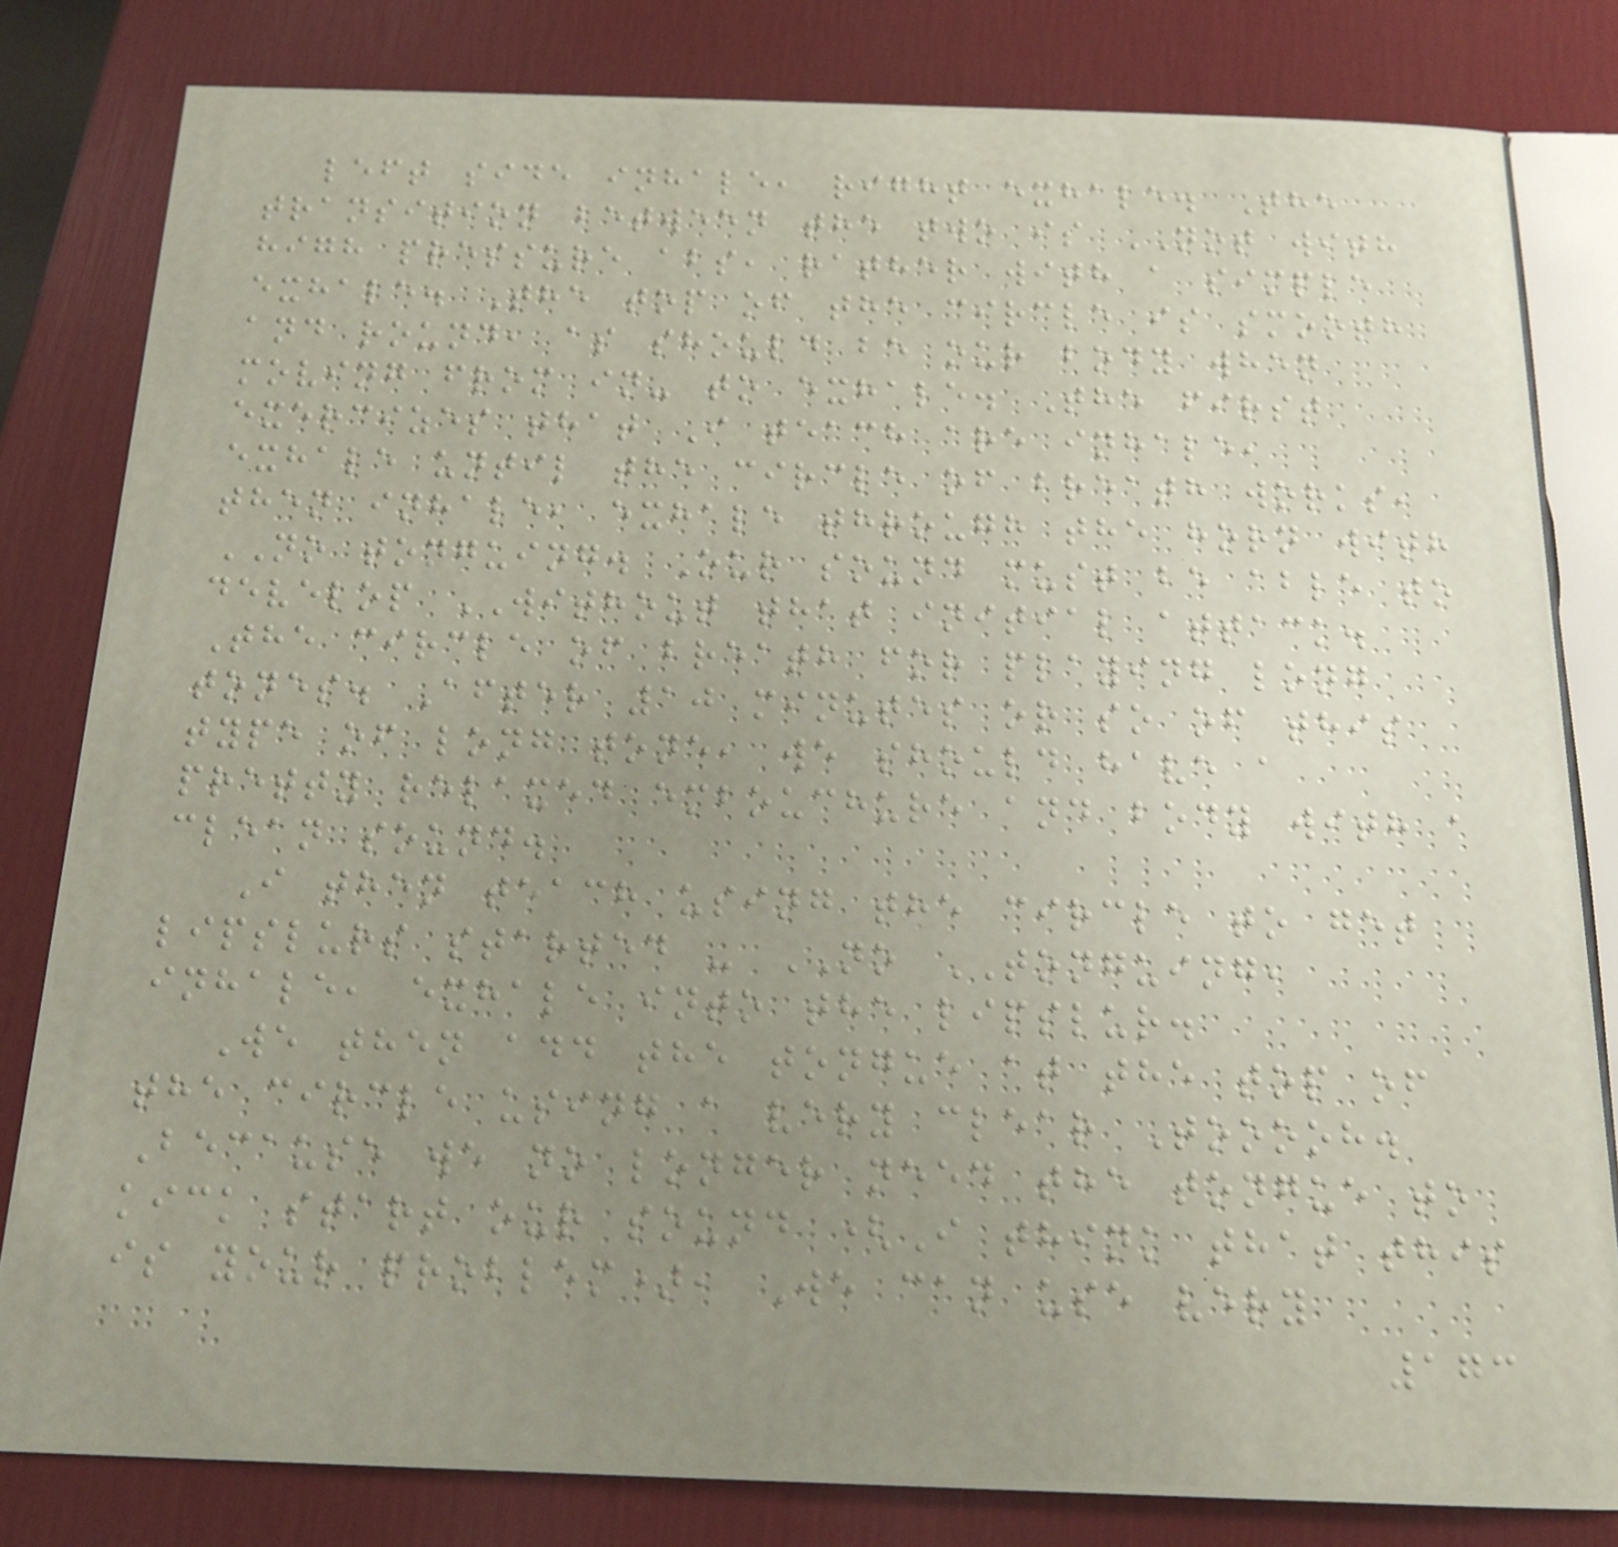left side inhale, right exhale. The
transition between the two is NOT with
high pressure abs, rather with a simple
exhale. The top of the circle is smooth
and round, as should be our body when
moving from in- to exhale. The first
exercizes that I teach are inhale,
exhale until the circle of breath works,
then inhale, exhale through the horn with
NO tonguing. Our sound must be able to
develop WITHOUT that initial attack.
The circle of breath for playing long
tones. After 10 minutes or so of this
type of long tone, we should have a
pretty relaxed embouchure and body with a
clean sound.
I then teach using the circle to get
lipslurs started - NO TONGUING,
inhale, exhale into the lipslur.
We then add the tongue at the top of
the circle using a very clear Tooooh.
Because we no longer need the tongue to
kick start our sound (I think that this
is your problem), We can use very
173
